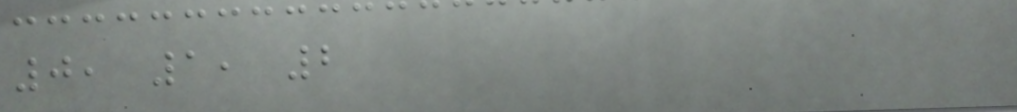0, 1, 2
